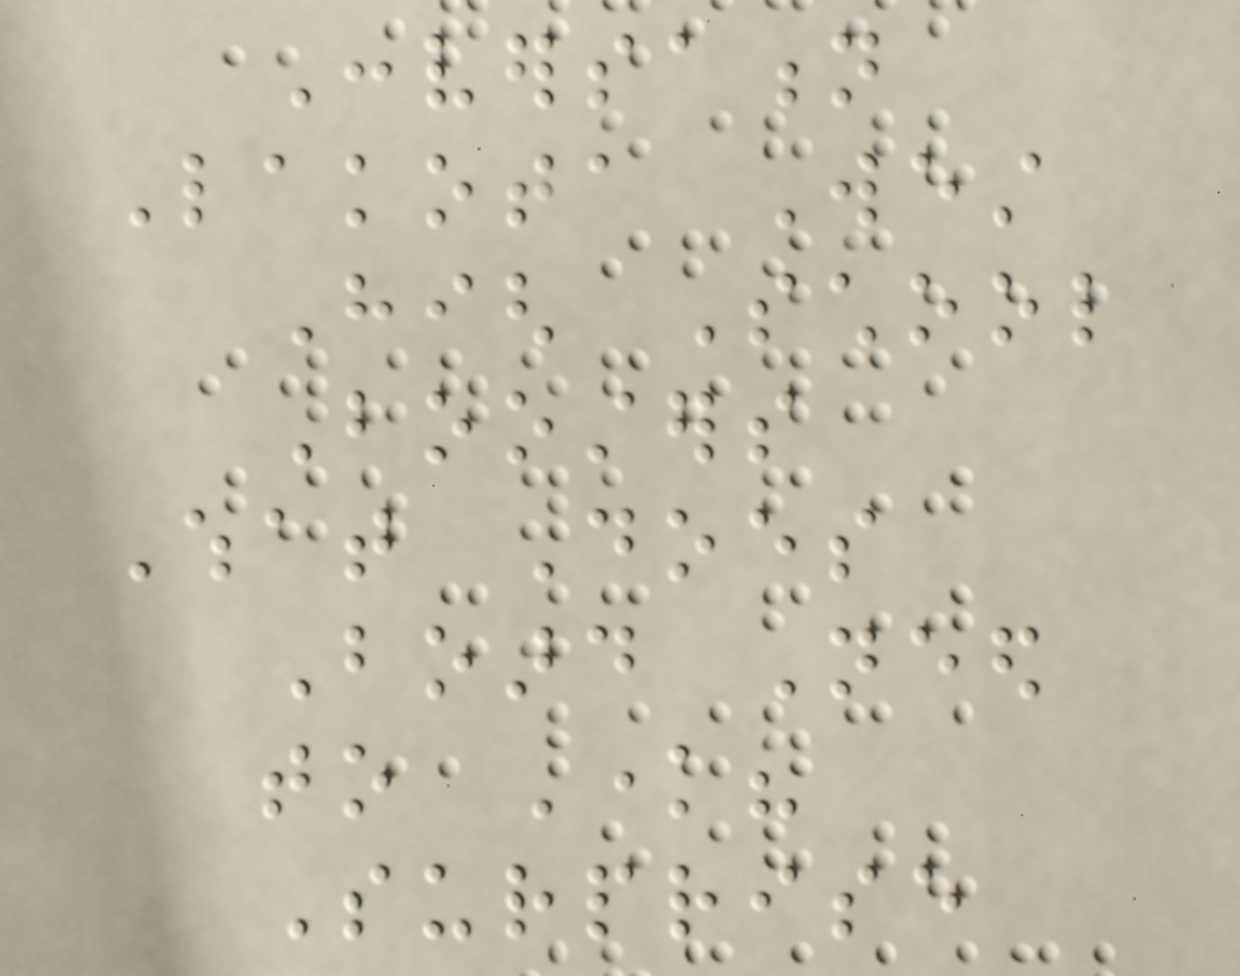Conversation
Lakota West
High School
Boosters
What Does
Board Need
to Know?
Surprise
